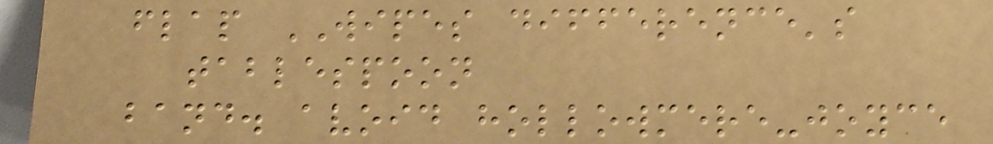flap WIPES difference's
tablespoon
band. avoid hollowmere-joyce
